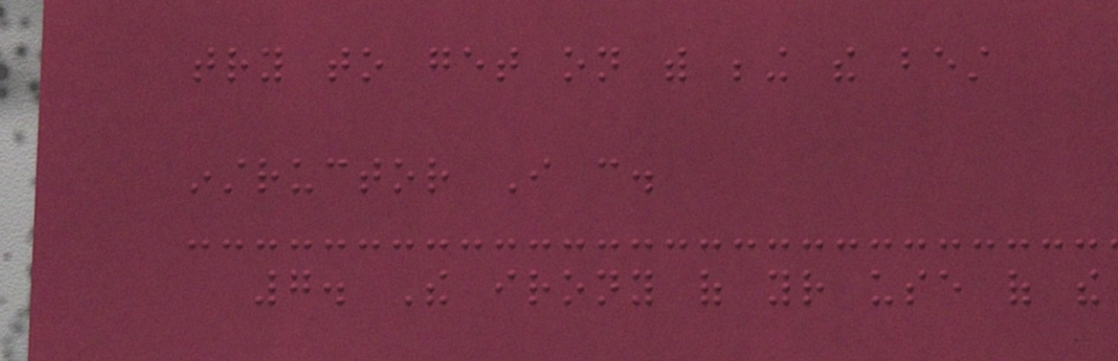try to get on with being the best
instructor I can.
7. The irony of your use of the
